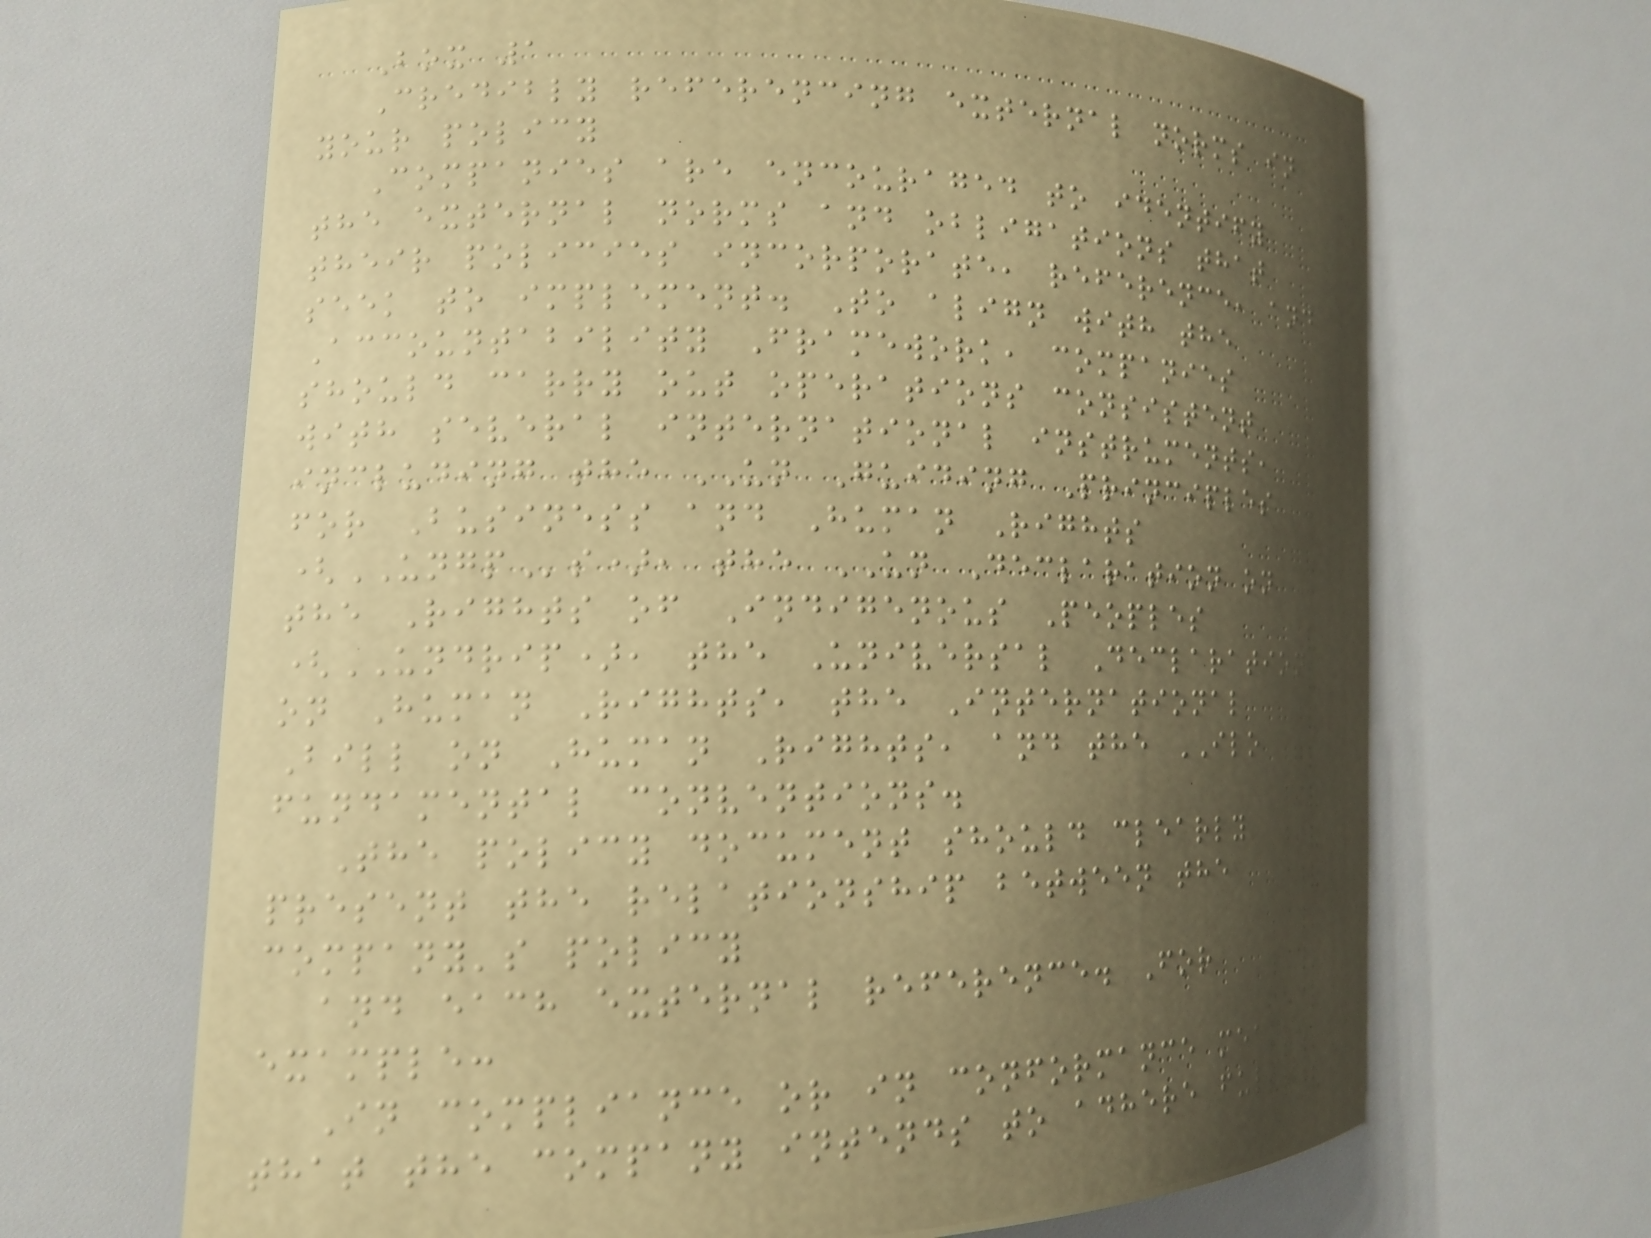Box 1
Credibly referencing external norms in
your policy
Companies are encouraged to identify
the external norms and obligations that
their policies incorporate, reference, and
seek to implement. To align with the
Accountability Framework, companies
should carry out operations consistent
with several international instruments,
including the UN Guiding Principles
for Business and Human Rights
(UNGPs), the UN Declaration on
the Rights of Indigenous Peoples
(UNDRIP), the Universal Declaration
on Human Rights, the International
Bill on Human Rights, and the ILO
fundamental conventions.
The policy document should clearly
present the relationship between the
company's policy
and each external reference. For
example:
In compliance or in conformance means
that the company intends to adhere fully
